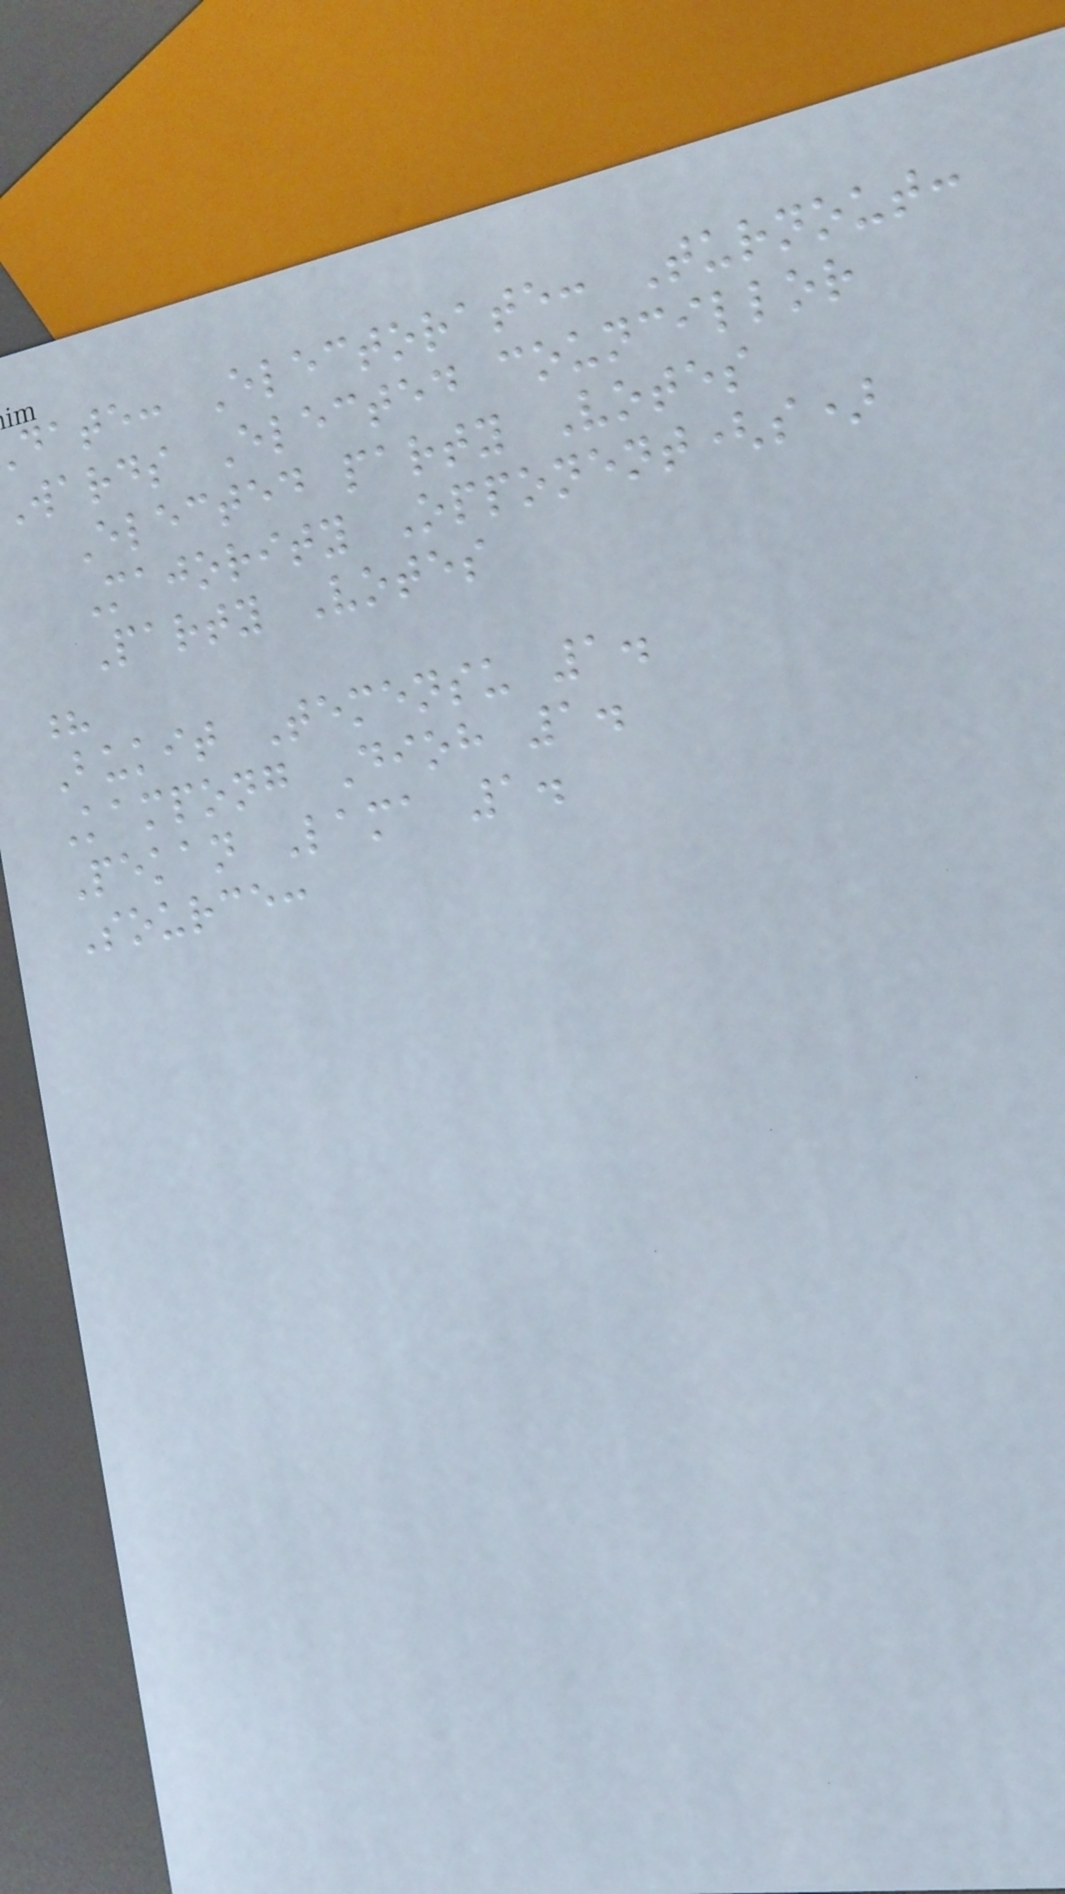date: Electorate: Turnout:
wards Elected councillor
Elected party Votes
Majority Opponent(s)
Party Votes
?
Bukit Temensu 1.
Kampong Dioh 1.
Pekan Lama 1.
Source:
